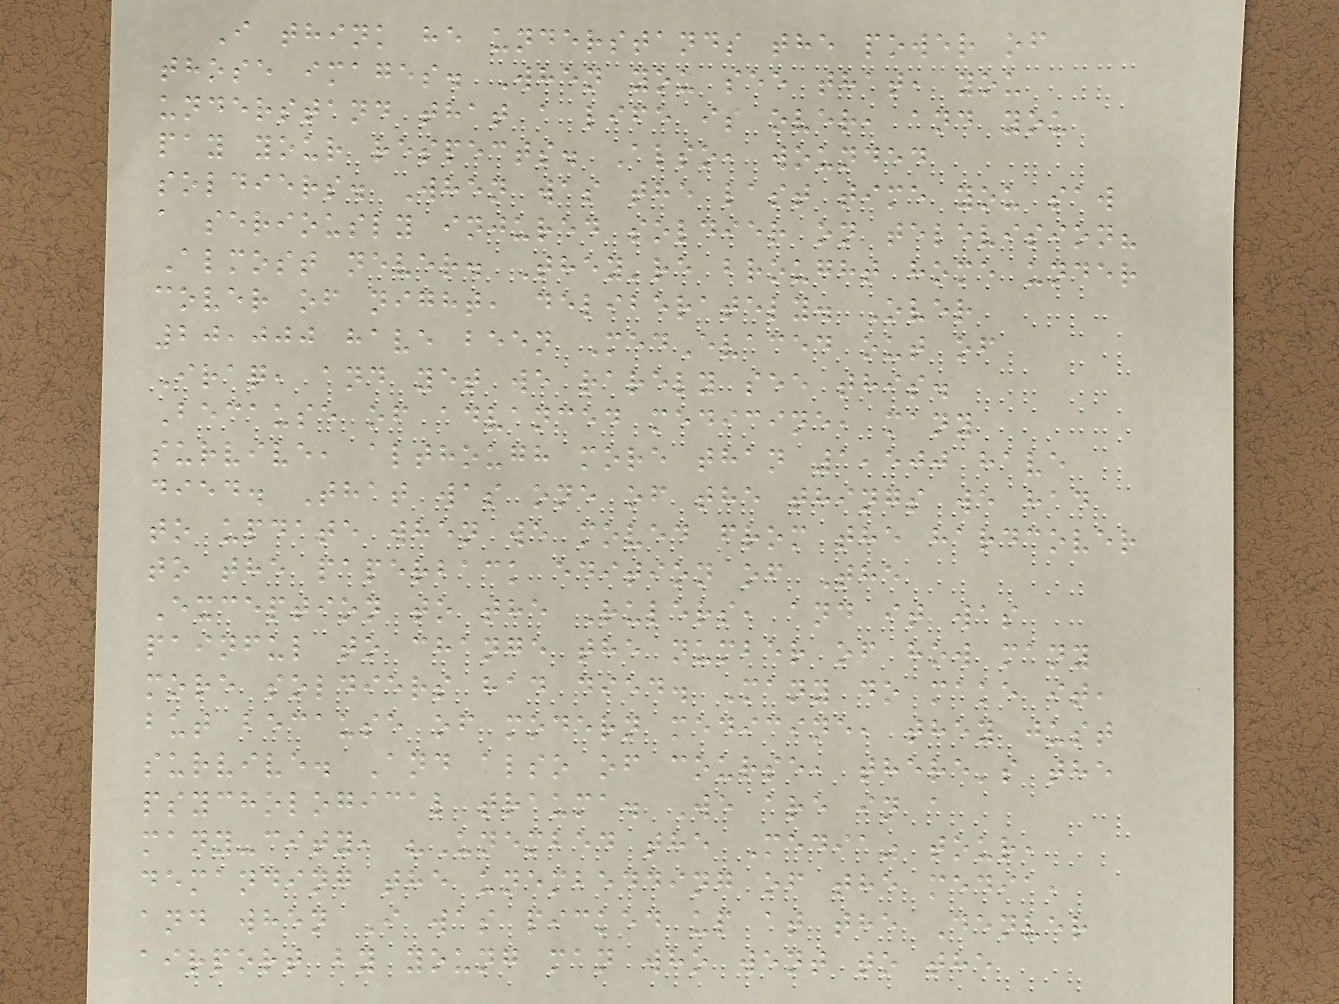I think he understands the power of
those images. When you see that, you
understand that a life is over, and you
pay your respects. Also, wounded
soldiers. When was the last time you saw
a seriously injured soldier on television?
Almost never. They're brought home under
cover of night, deliberately. Over
20,000 have been MedEvaced out of
Iraq, and yet we rarely see this.
Because of advanced medicine, many
survive, although more than 1,500 have
died. That was one of the things we had
to update when we moved from the hardcover
to the paperback edition of The
Exception to the Rulers, and it was
painful to change the number of how many
more soldiers had died. Many do make it,
but because of modern medicine, they just
survive. And also of course, there's the
psychological trauma. We are in a
many-city, "Unembed the Media" tour,
demanding the unembedding of the media,
and when I was picked up at the Denver
airport by young man who went to the
